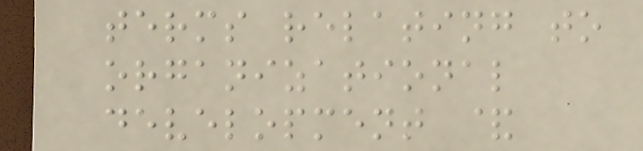terms relating to
organizational
development &
